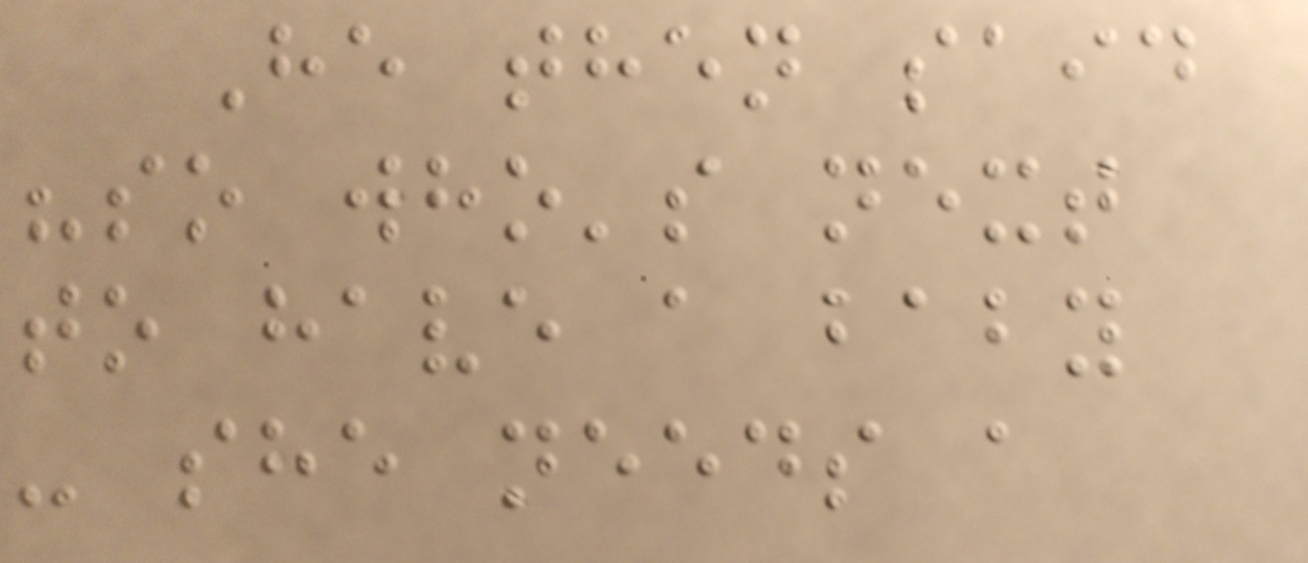He then said
"so who's next
to have a baby
- she needs a
